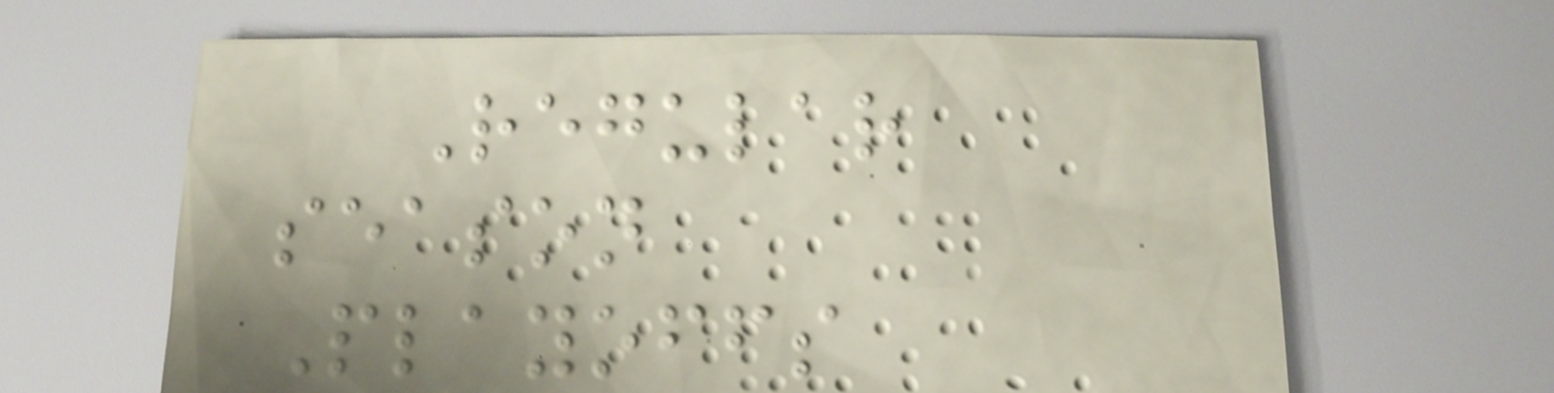Regular
season
Playoffs
